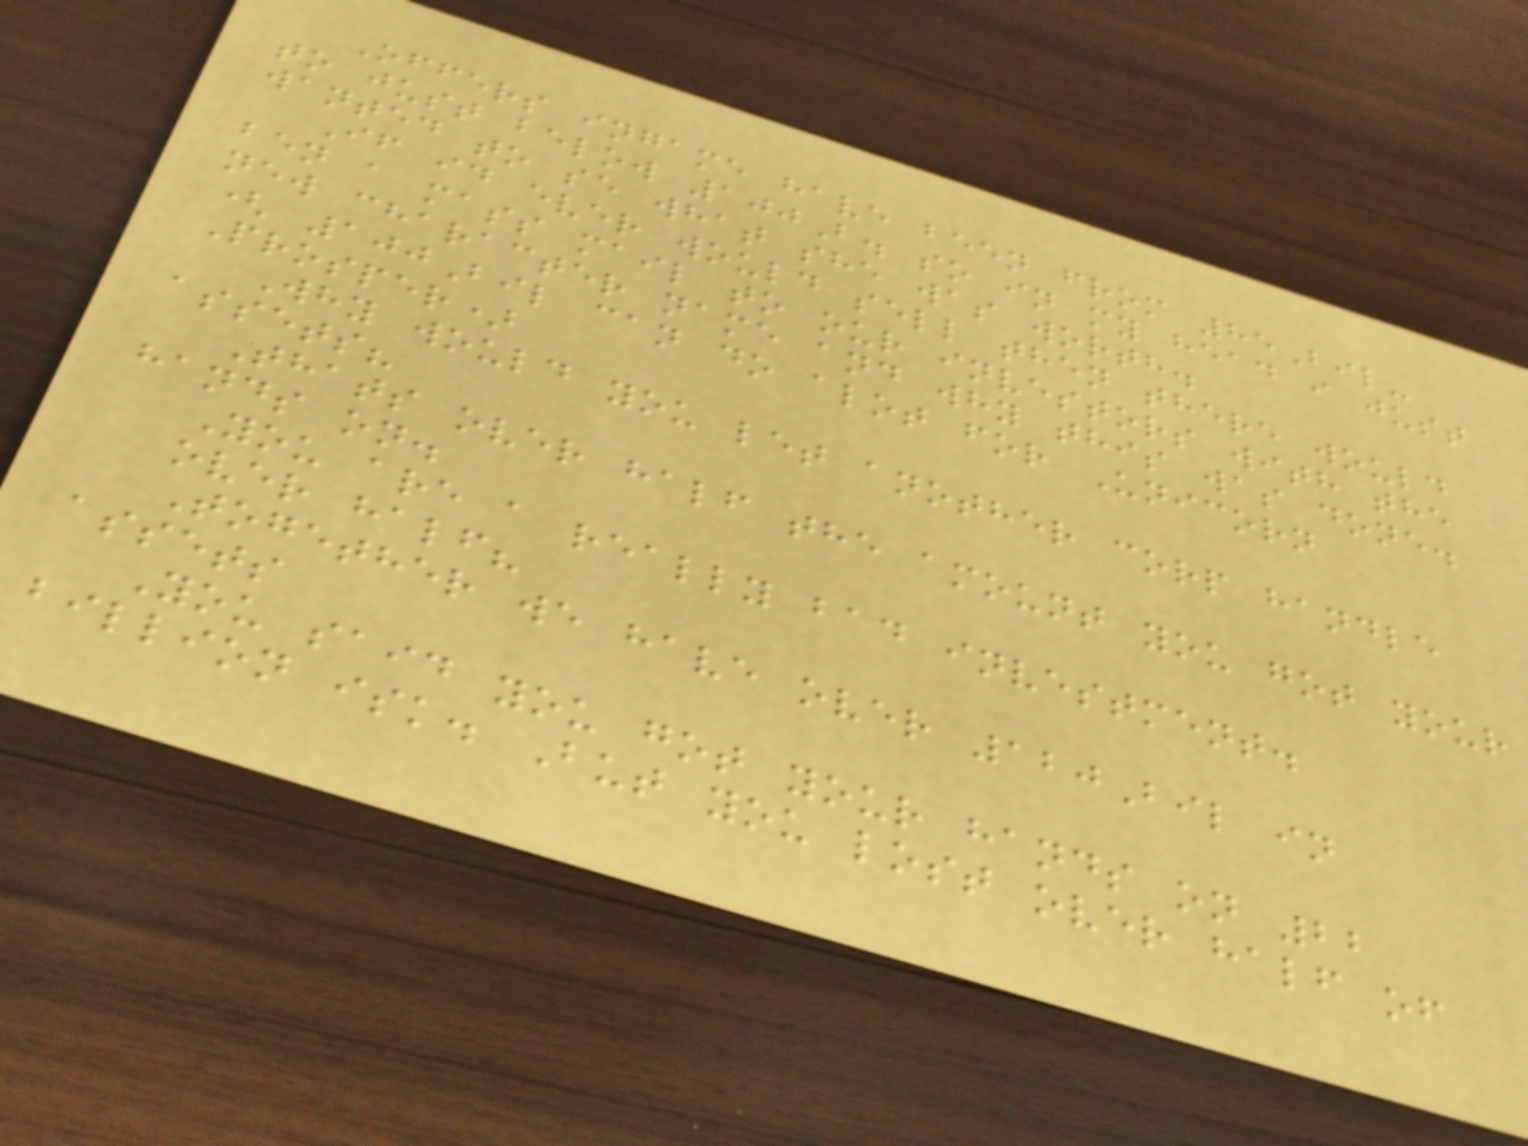Offers ingame have been from 85Bil-
to just below 100B. so in my head i just
wanted to se what she was worth.
If id ever would sell then there would
ben a mass mail to our investors with the
new character name and why this was done.
( 100Bil can do alot for Unicorn
Prosper)
Why would you let another corp handle
assets?
Thats over half the amount you got your
hands on.
You are a really bad investment.
over half?
Together we have over 120Bil in
assets
You said you got your hands on 22
billion isk. But you lost over half of
